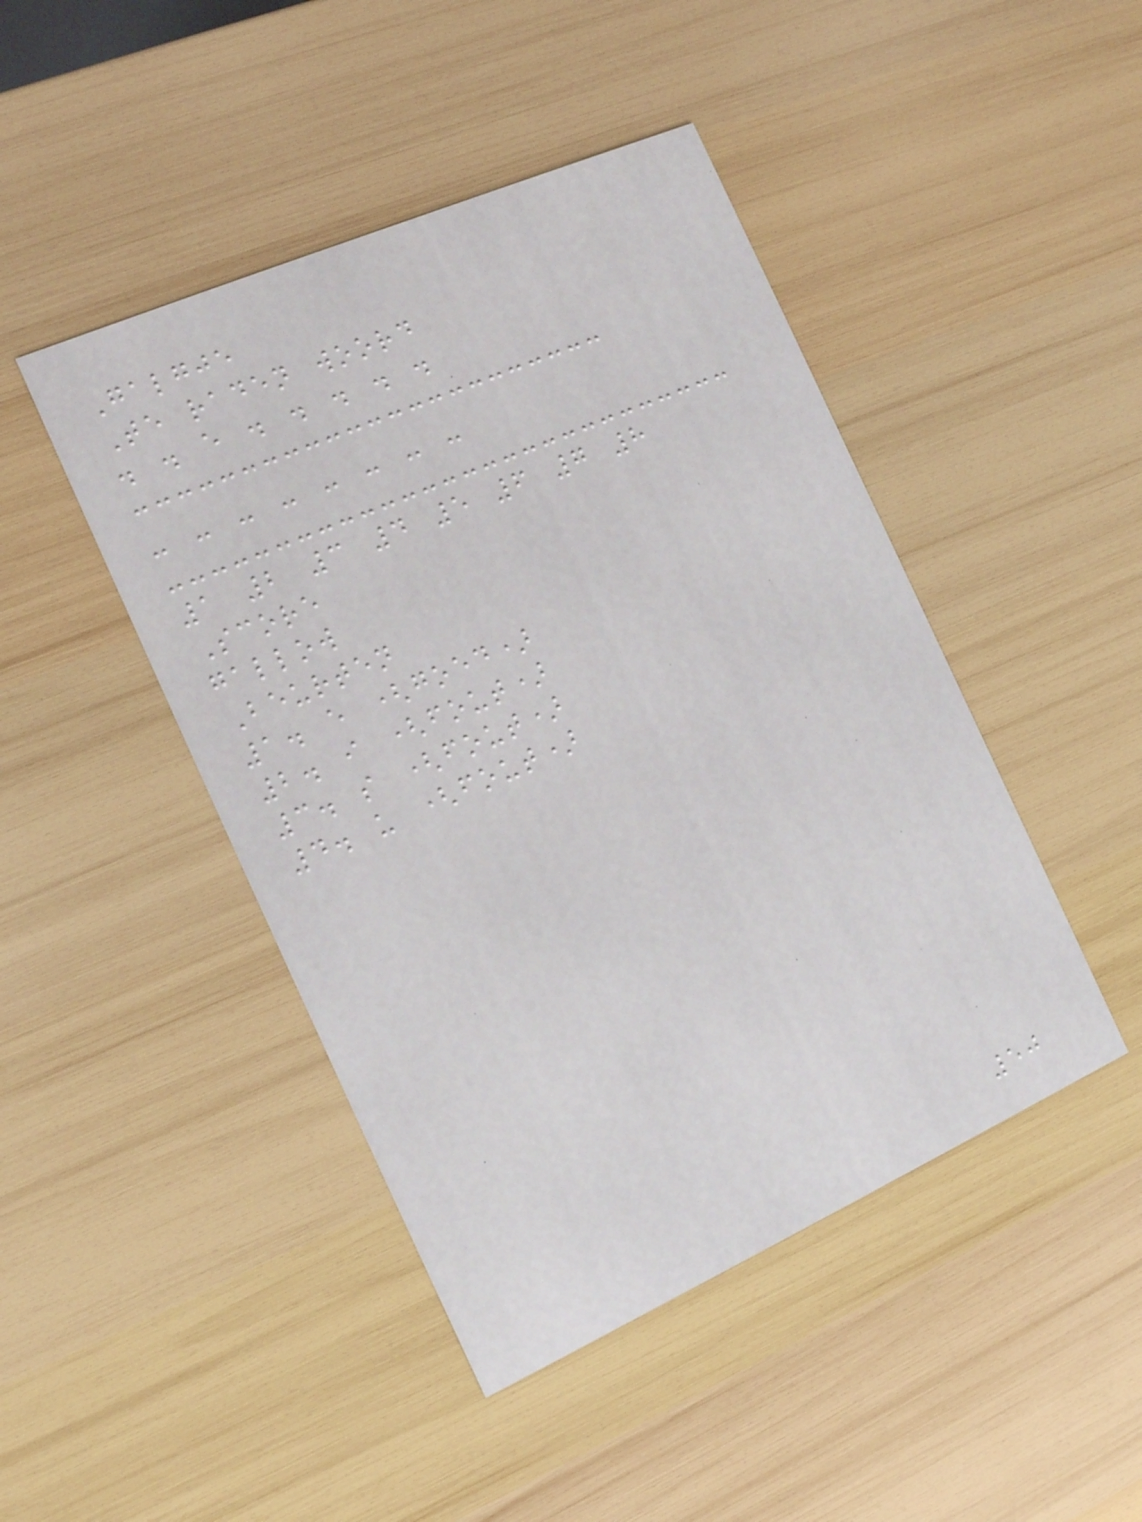Galgje
Te raden woord
. . e . . . . .
- - - - - - - -
1 2 3 4 5 6 7 8
Score
gallow
Beurten
1. e (goed)
2. i (fout)
3. s (fout)
4. u (fout)
50
